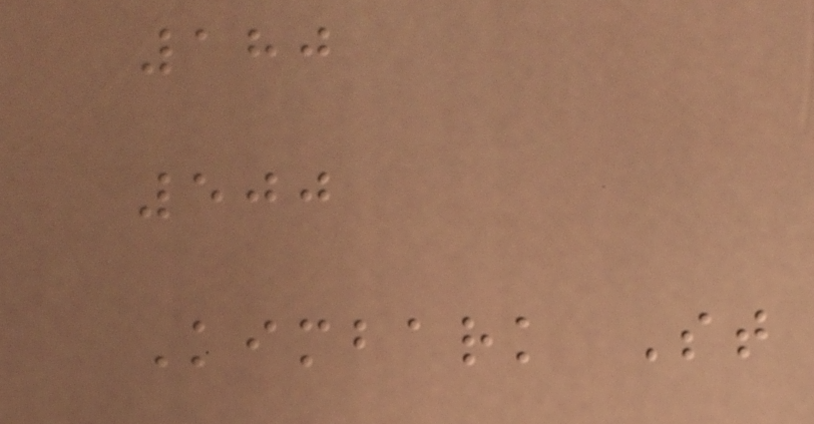180
500
Kimbark St
